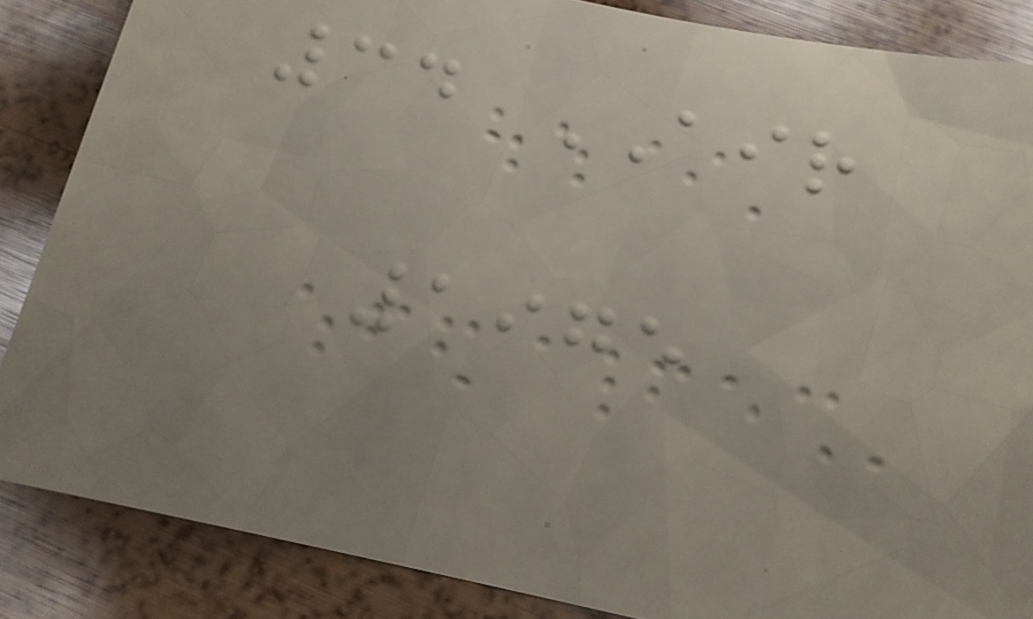34 AIR
1975
